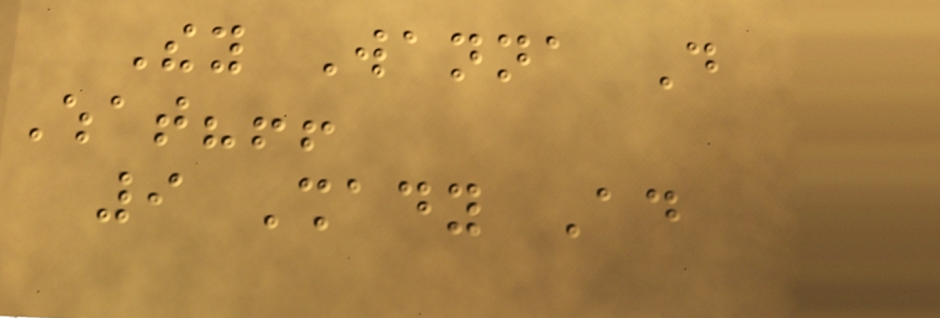They Wanna Do
What?!!
9 Shady Ad
